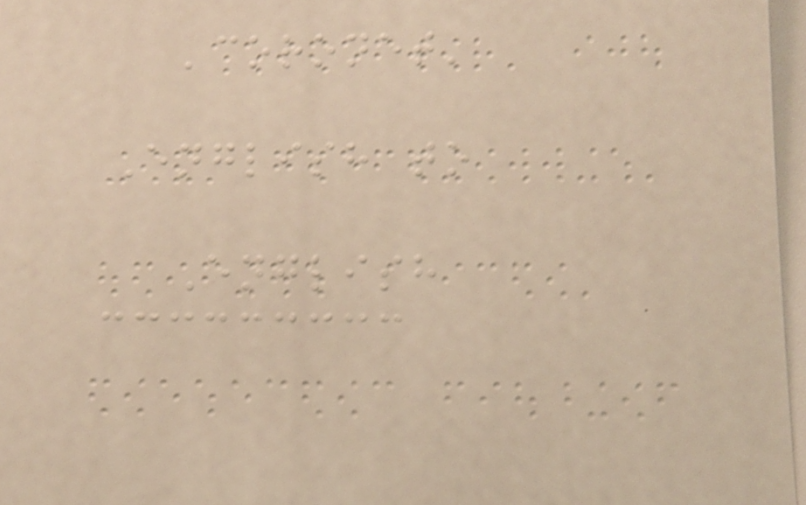'coronet'
English to
English
